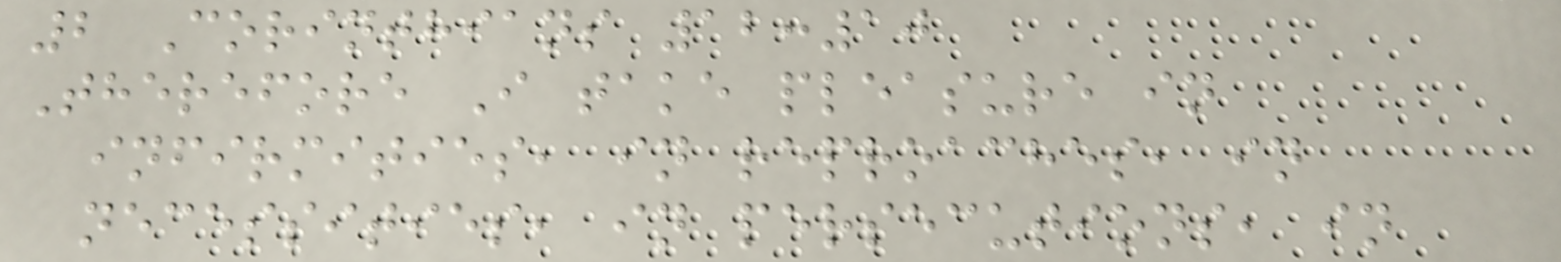2 Corinthians 12:10
Therefore I take pleasure in
infirmities, in reproaches, in
necessities, in persecutions, in
